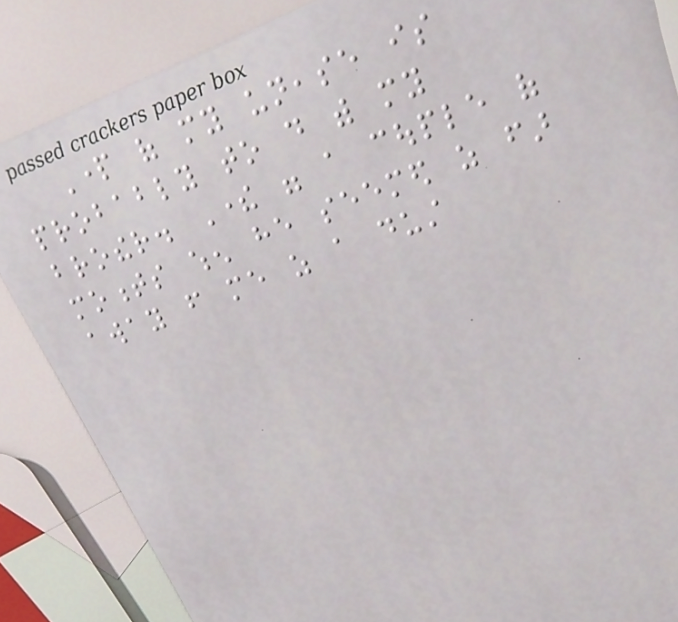Part of my unease is
probably to do with my
brother. There were a couple of
moments when he seemed as far
away from me as a dust
